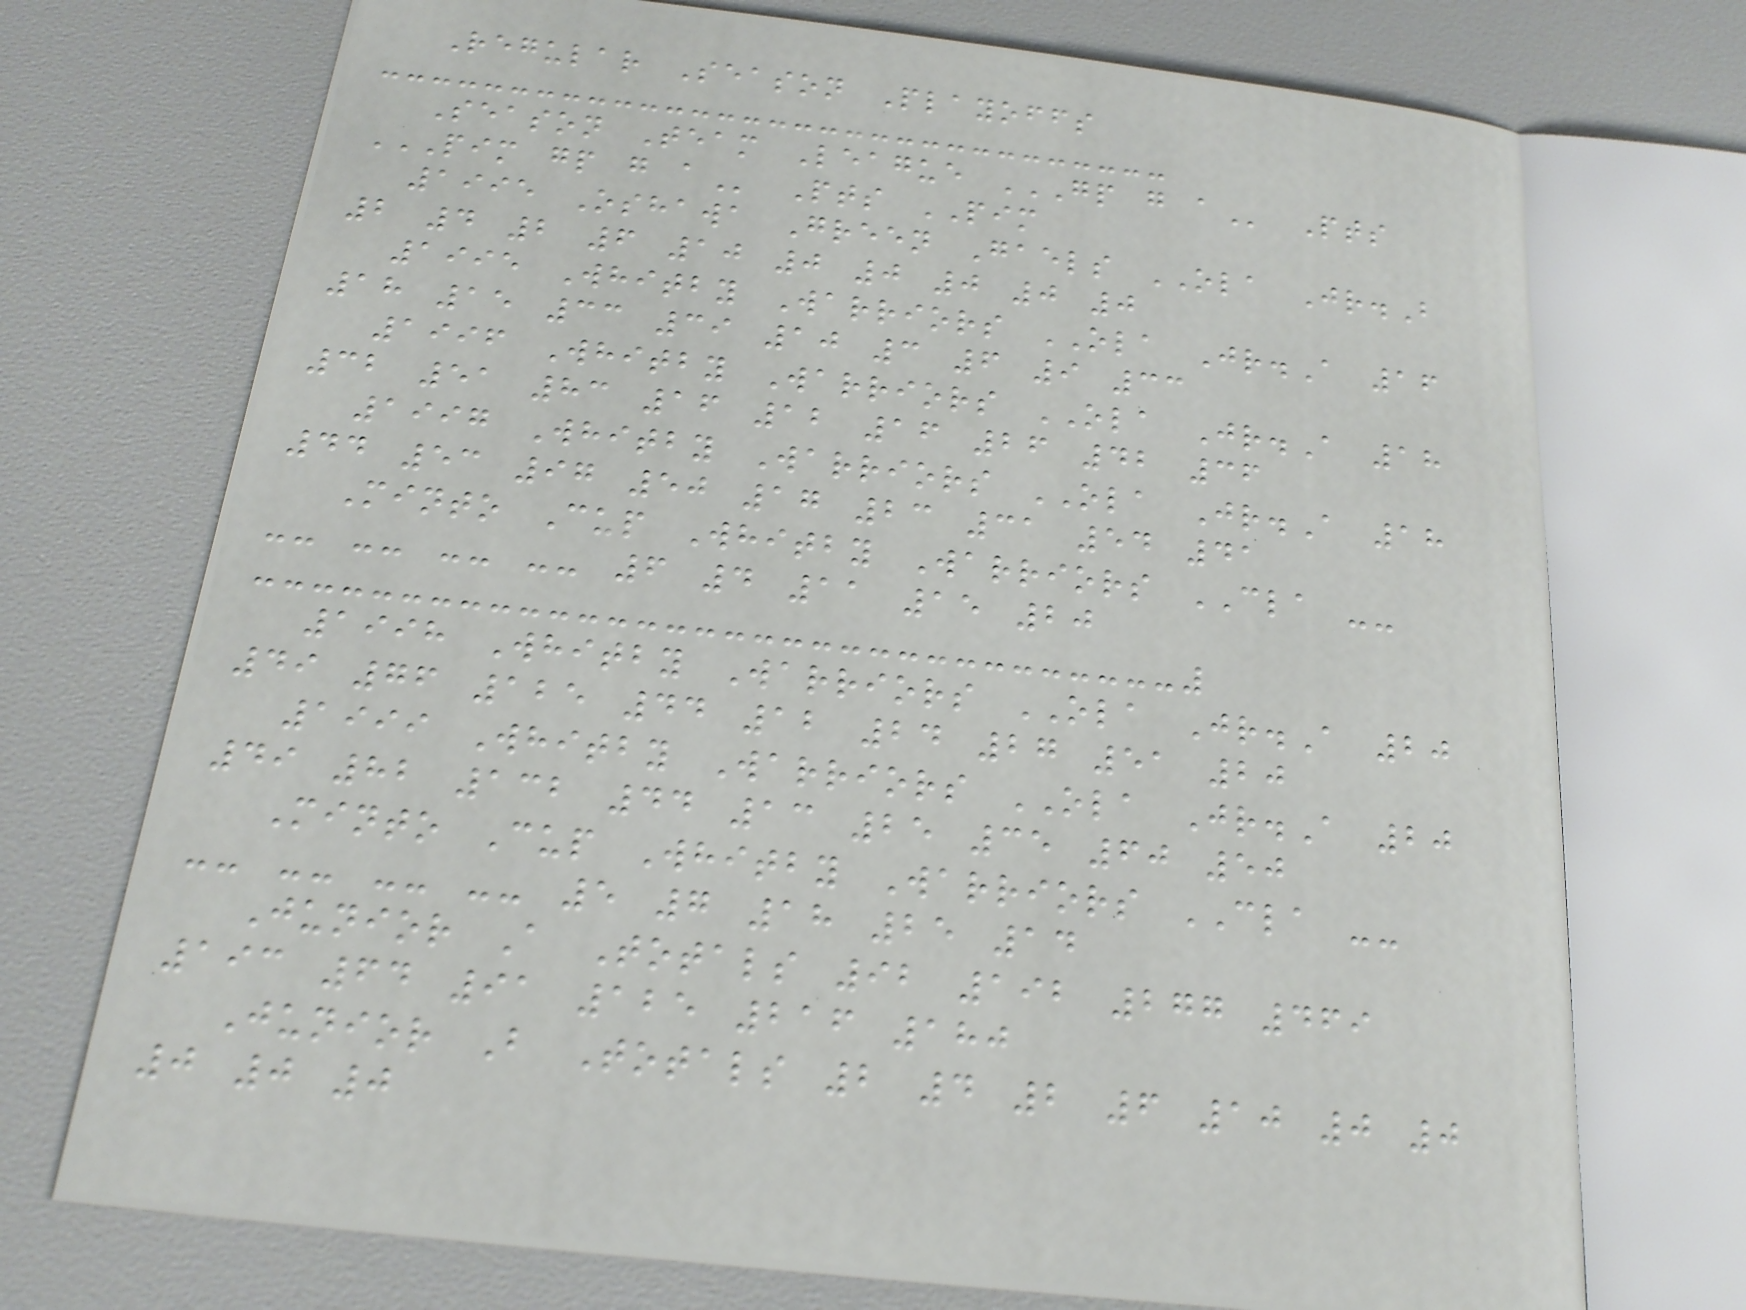Regular Season Playoffs
Season Team League GP G A Pts
PIM GP G A Pts PIM
1995 Oshawa Green Gaels OLA Jr.B
2 4 2 6 10 0 0 0 0 0
1995 Whitby Warriors OLA Jr.A 16
18 15 33 39 10 3 6 9 33
1996 Whitby Warriors OLA Jr.A 18
32 51 83 16 12 16 26 42 36
1997 Whitby Warriors OLA Jr.A 18
44 53 97 50 17 23 31 54 41
Minto Cup Whitby Warriors CLA --
-- -- -- -- 6 4 11 15 20
1998 Whitby Warriors OLA Jr.A 20
49 76 125 44 12 24 27 51 20
1999 Whitby Warriors OLA Jr.A 20
49 82 132 44 13 25 35 60 50
Minto Cup Whitby Warriors CLA --
-- -- -- -- 5 7 18 25 14
Junior A Totals 92 192 277 469
193 64 91 125 216 180
Junior B Totals 2 4 2 6 10 0 0
0 0 0
